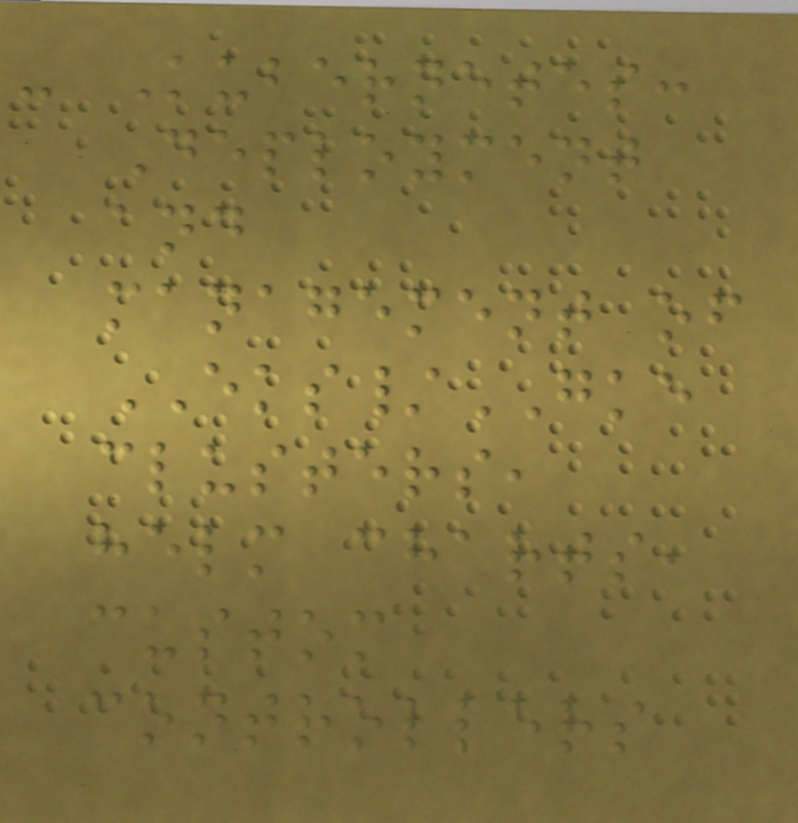- Kubernetes:
Deployment
and
management of
EKS/GKE
clusters,
helm charts,
custom
controllers
